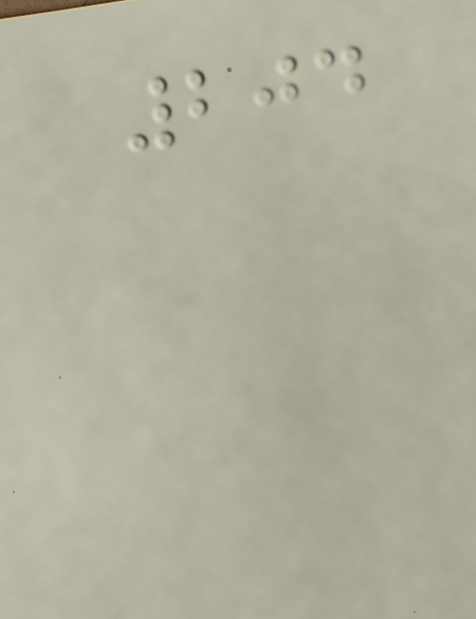204
